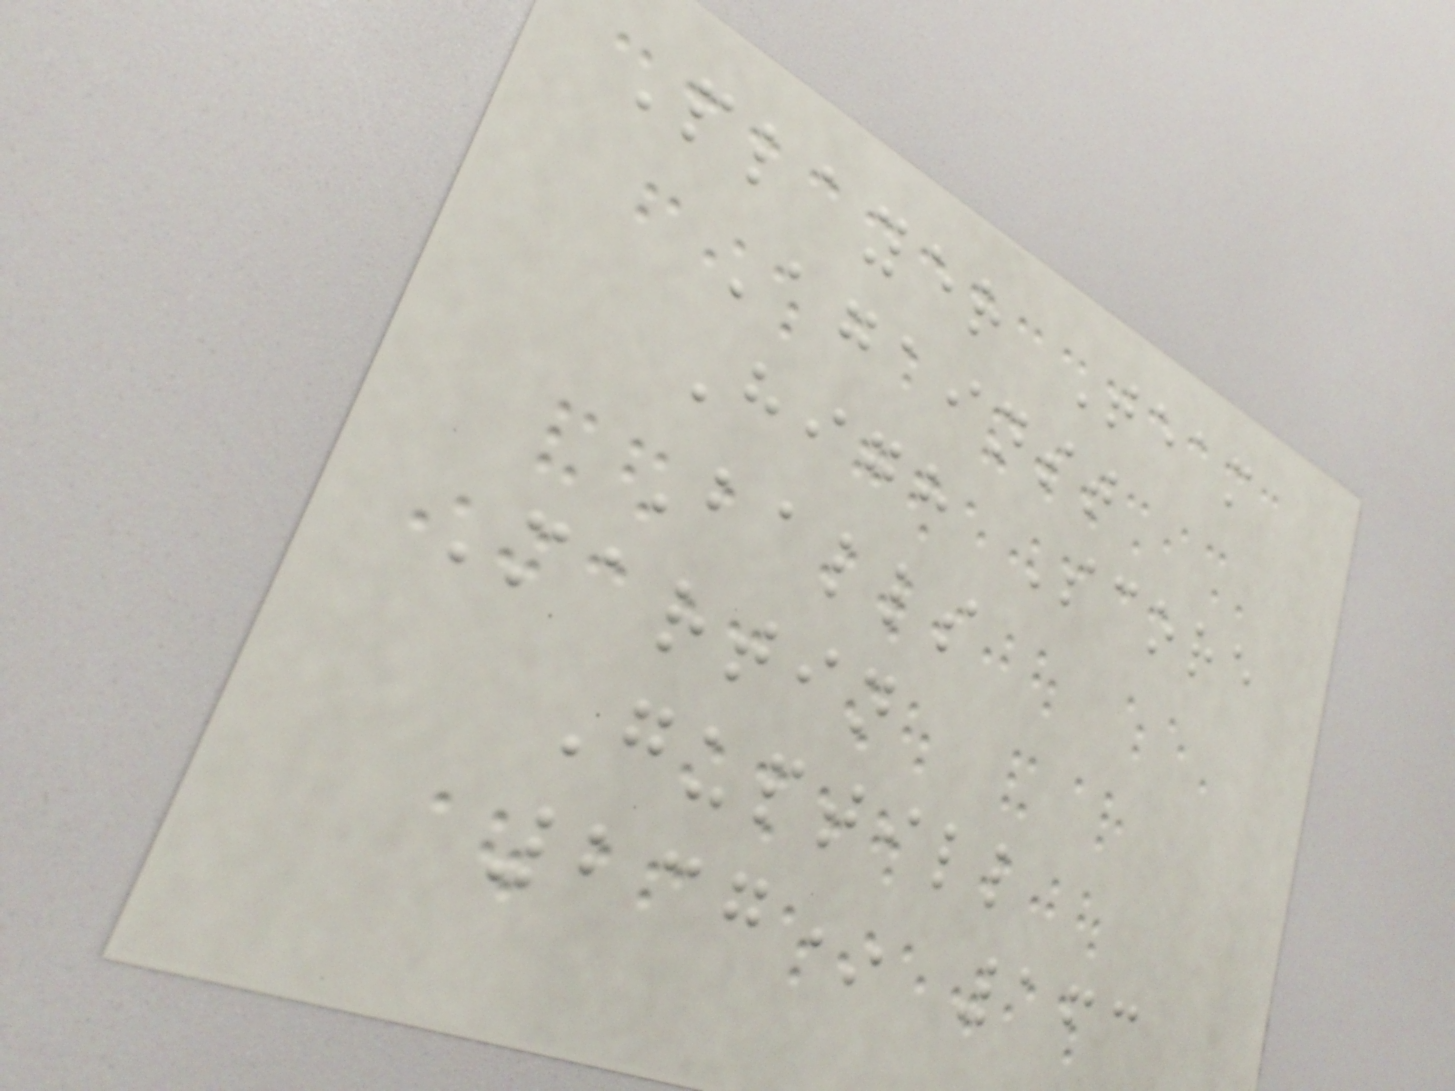Player Team
Against
High Score
Balls
Martin
Guptill
237* 163
